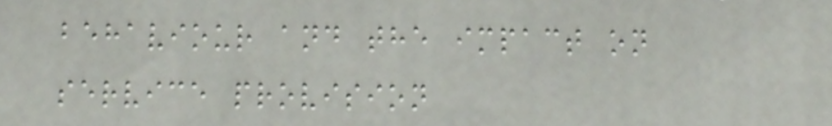behaviour and the impact on
service provision
